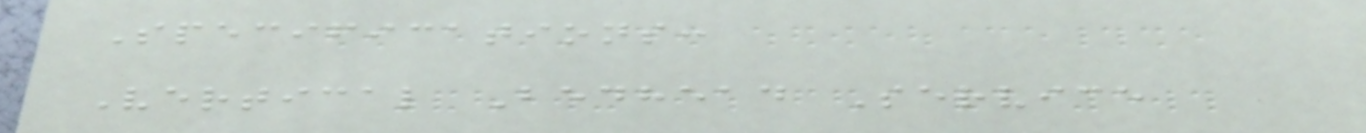Specifications:
Vertical Bedhead Service
